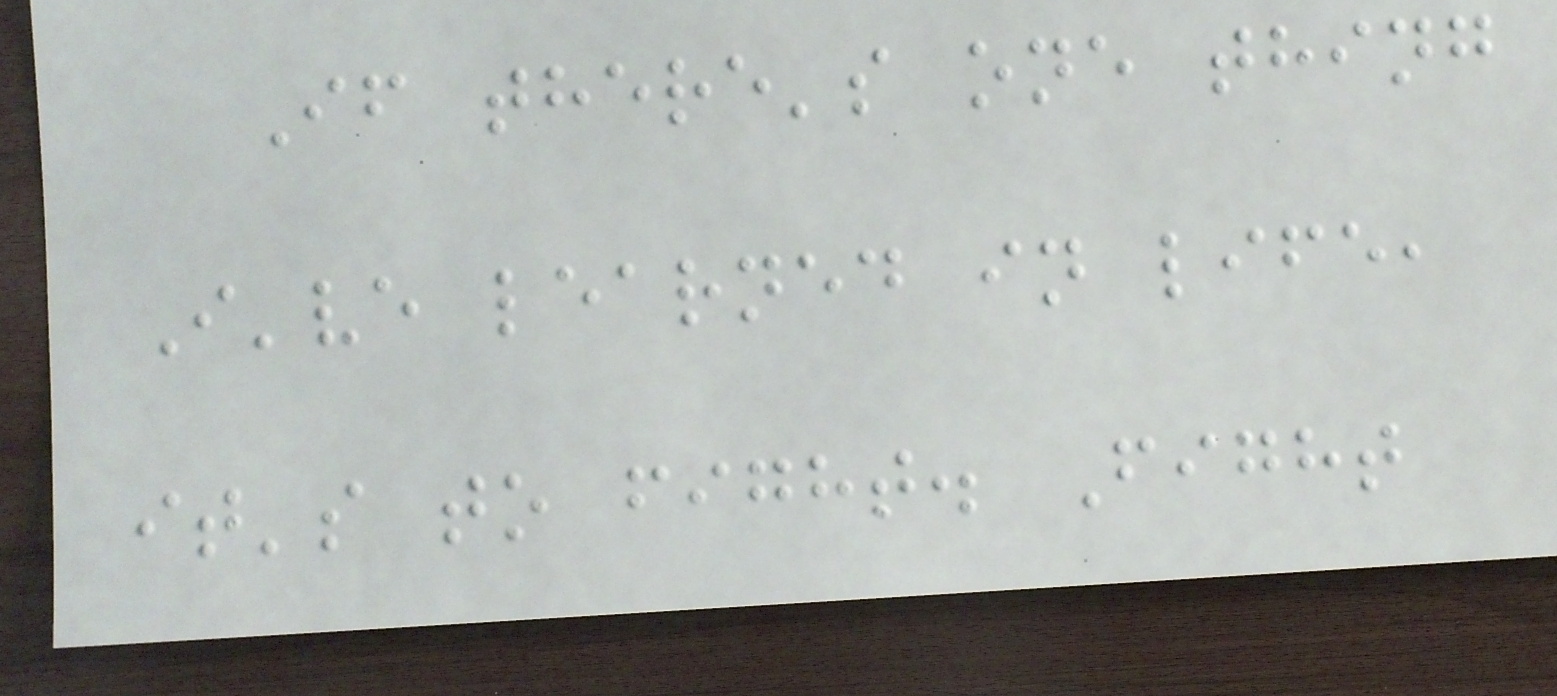If there's one thing
I've learned in life,
it's to fight. Fight
